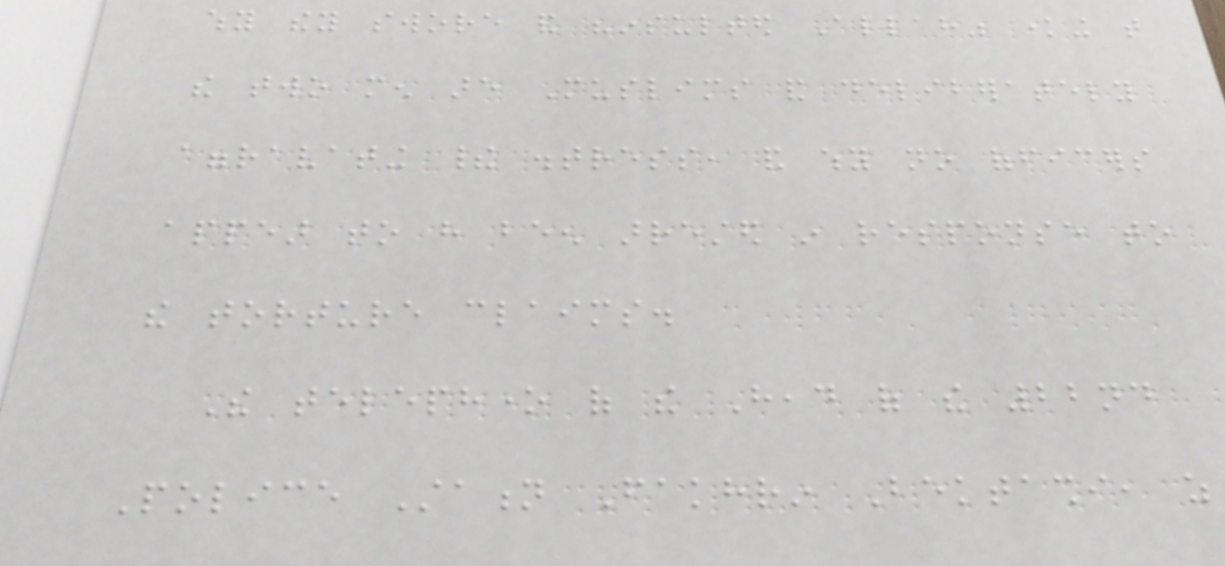why they swore and "insulted Allah" knowing that
the two men are Muslims and deliberately
aggravating their distress, and why no officers
appear to have been arrested in response to
the torture claims.
The telephone of the Head of the 22nd
Police Station Fakhrin Bektashi, as
